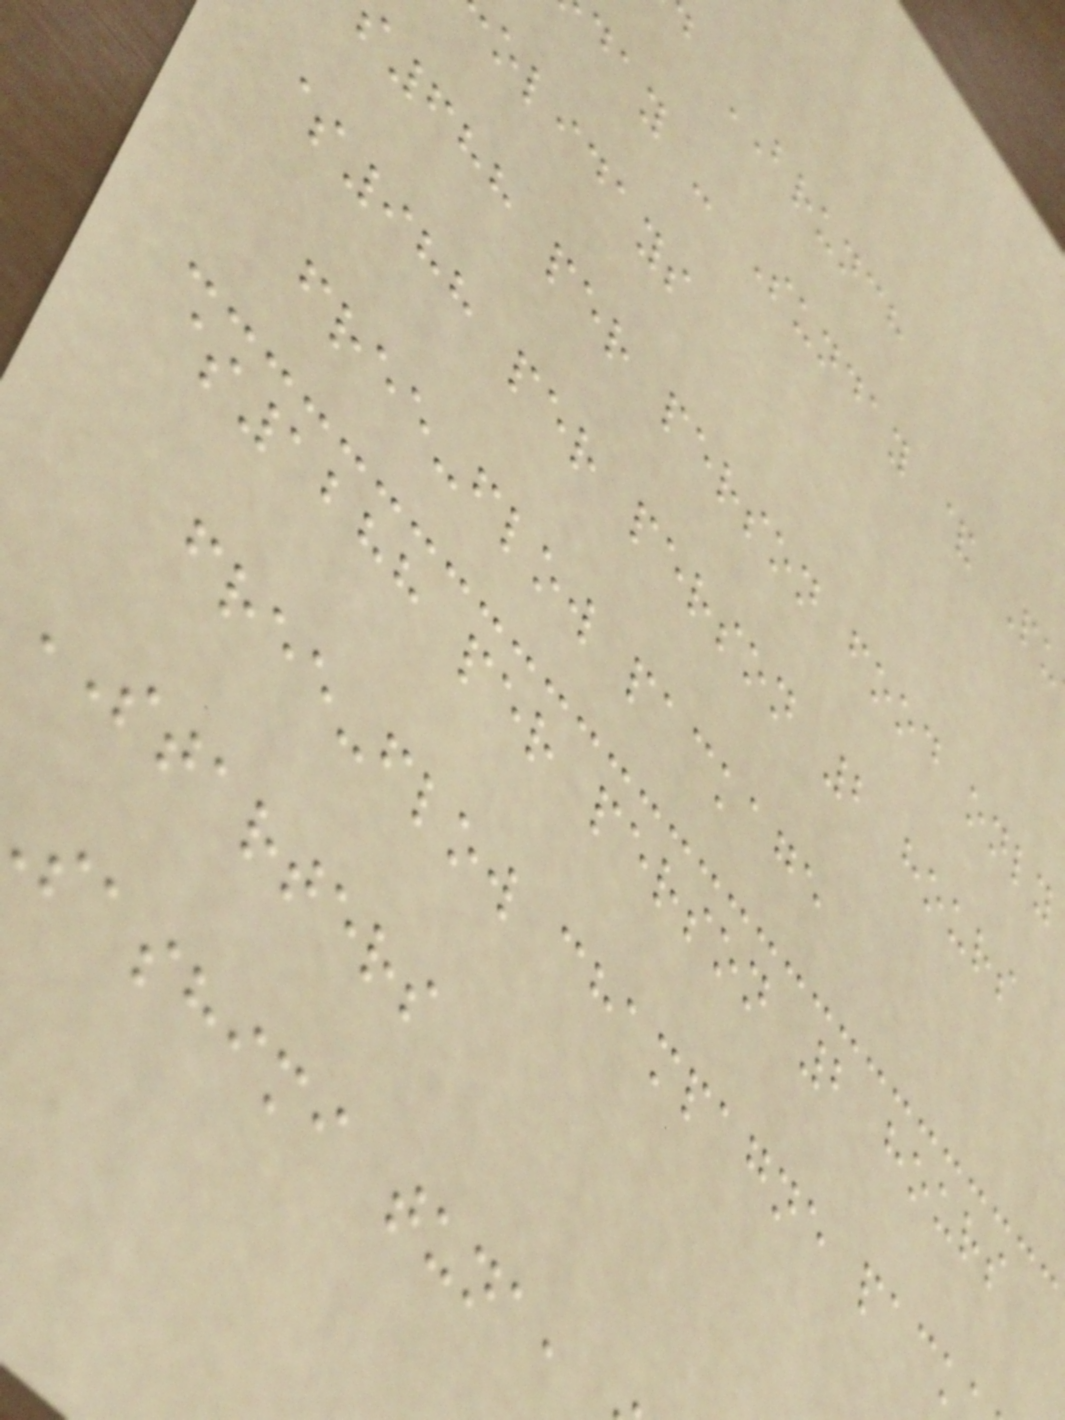BRUNCH
day - Sunday & Pu
olidays
688 per person food only
$988 per person 2 hours
free-flow package
$1288 per person 2 hours
free-flow champagne pack
STARTERS
sashimi tuna,
